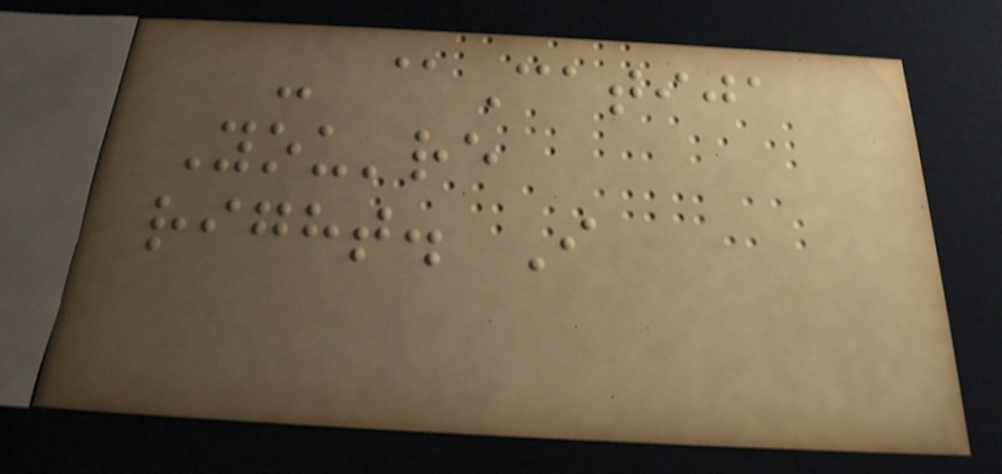- @Catija
You're
right. I
